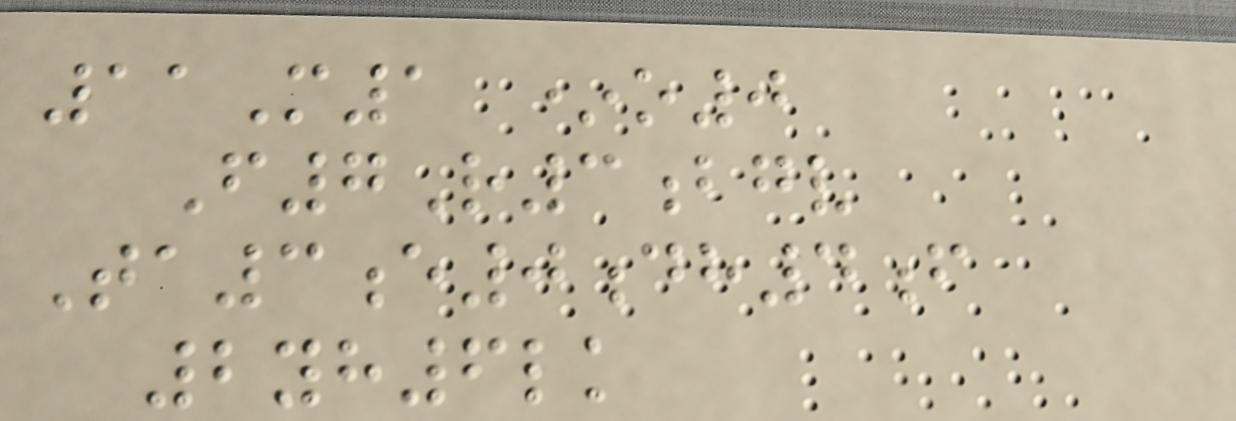11M1 *o0
F7R3bgv
Ta3e0dh4f
2yh6lk
